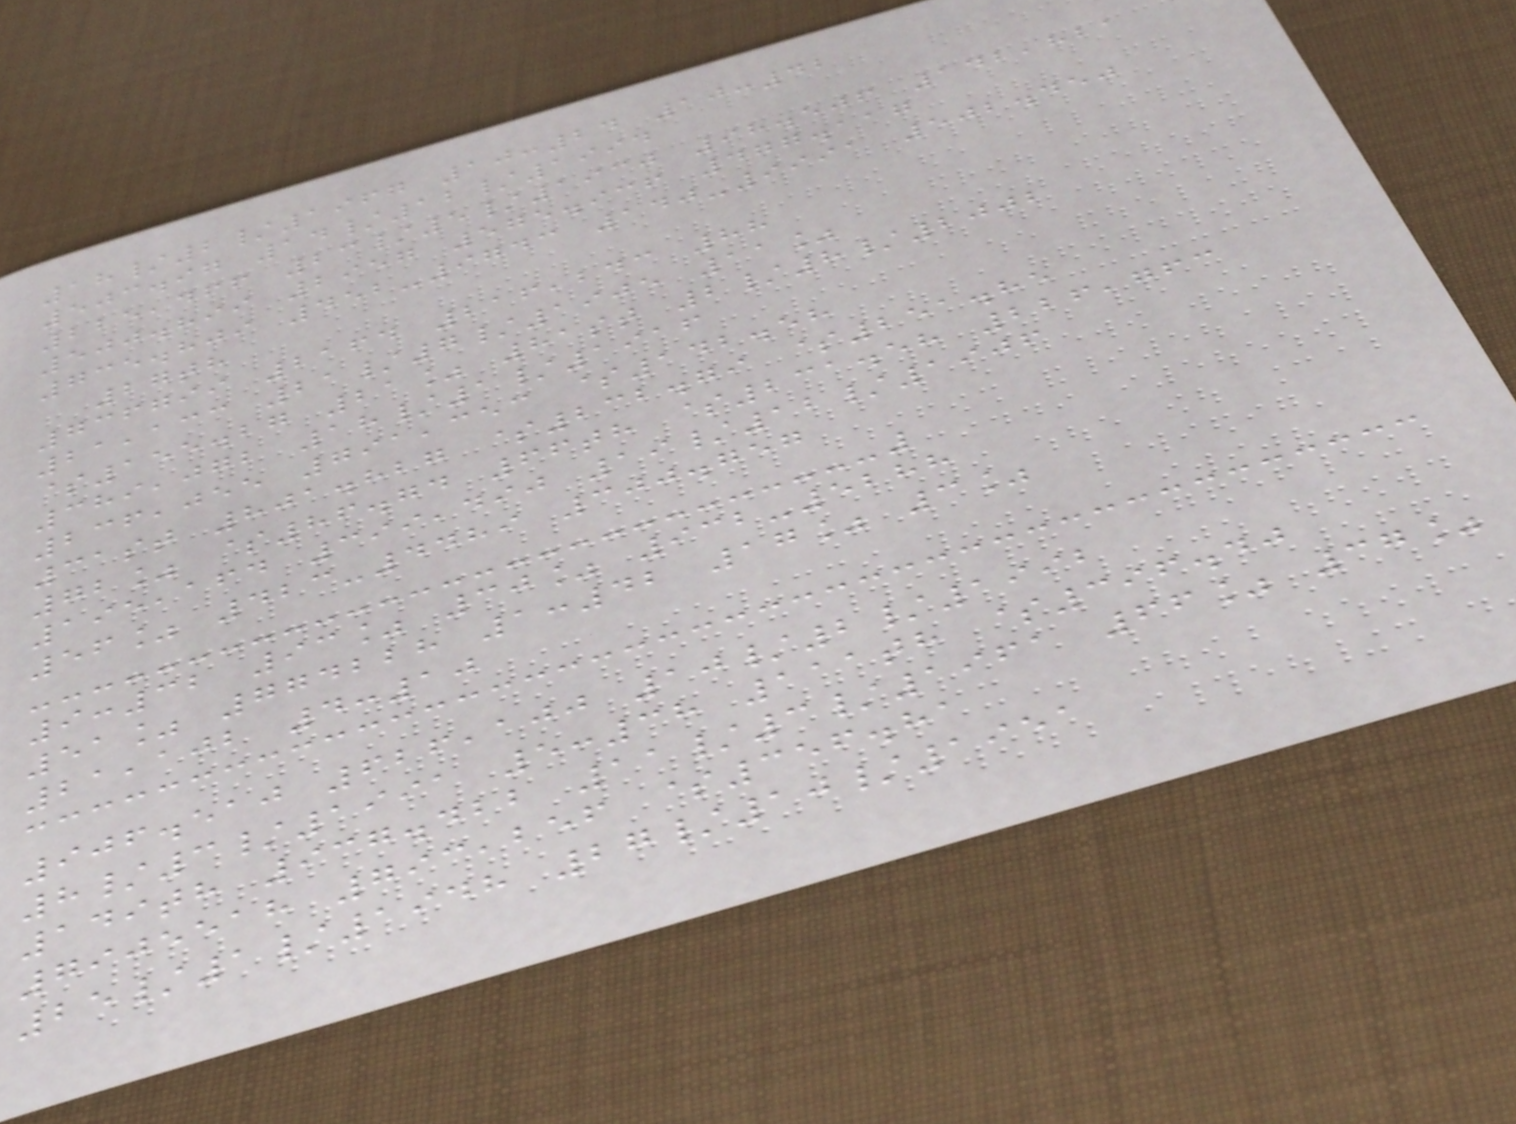18/2/1967 10:24 10:42
503.97 14/12/1994
225,466 23/5/1930 98.506 142,821
500.899 2957 575.936 477.117
735.809 452-9743 140-9991 502.450
27th
736799 2164 216,243 88
21,133 21/7/1905 11%
$155.27 21% 81st 2/8/2002
389,072 18/1/1916
236,055 791,353 $142.58
31st 801.827 $232.79 $251.85
72% $86.74 66th $231.58 226,763
195,164 399,490 19/12/1906
56% 423-4489 300.757
9:32 93% 30% 932-5288
51% 774228 1:42 17% 3%
21,102 4:10
906.510 626,100 10/2/1992
8/3/1991 5:38 111th $396.40
149th 937.422 11/3/1961 66% 37%
7905518 793,256 $356.81
25/1/1948 27/10/1951
